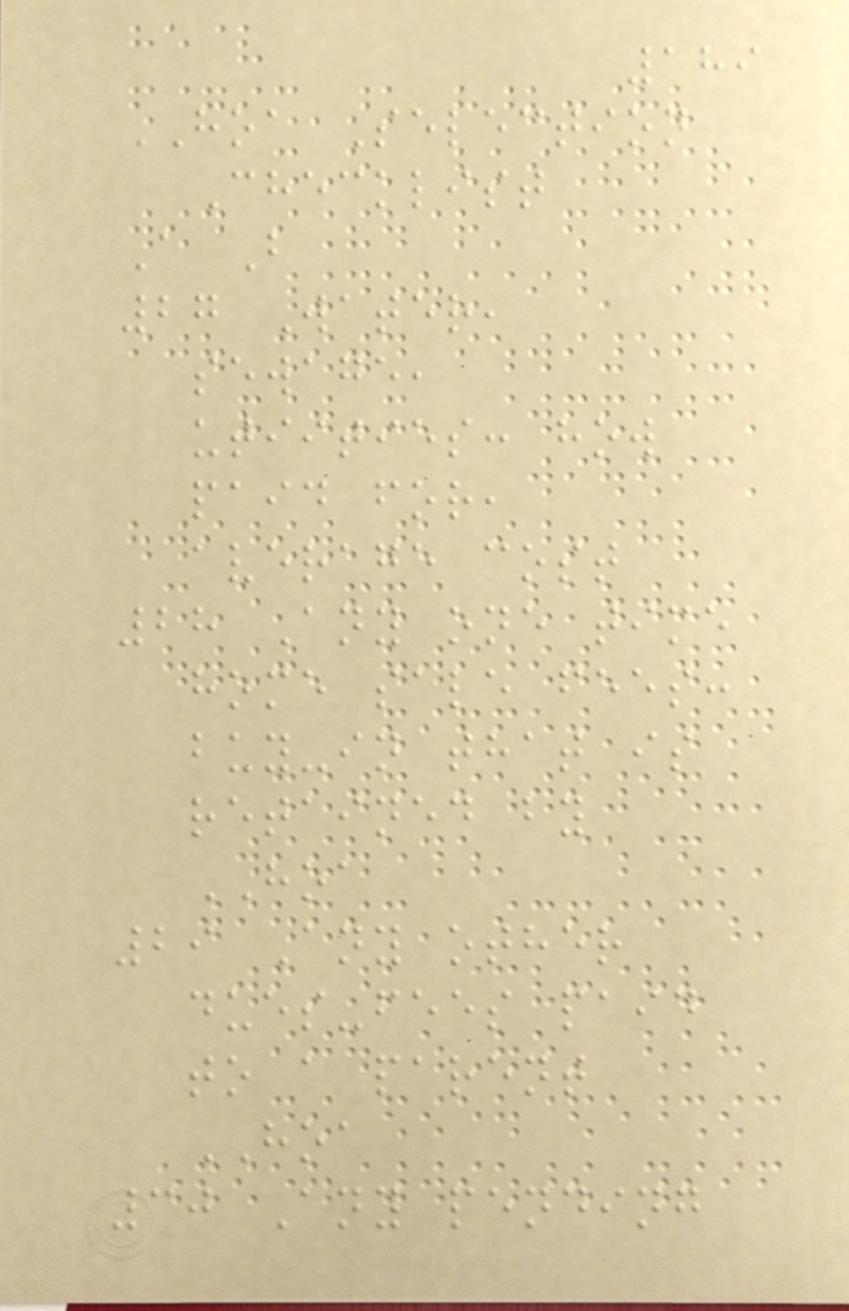189
HOA Selection
Checklist
A B
27 Water,
sewage,
utiities: how
paid for,
average cost
28 Any one time
home sale fees:
buy-in that is
retained by
HOA
29 Any other
dues-fees paid
to a parent
HOA
30 Any pending
